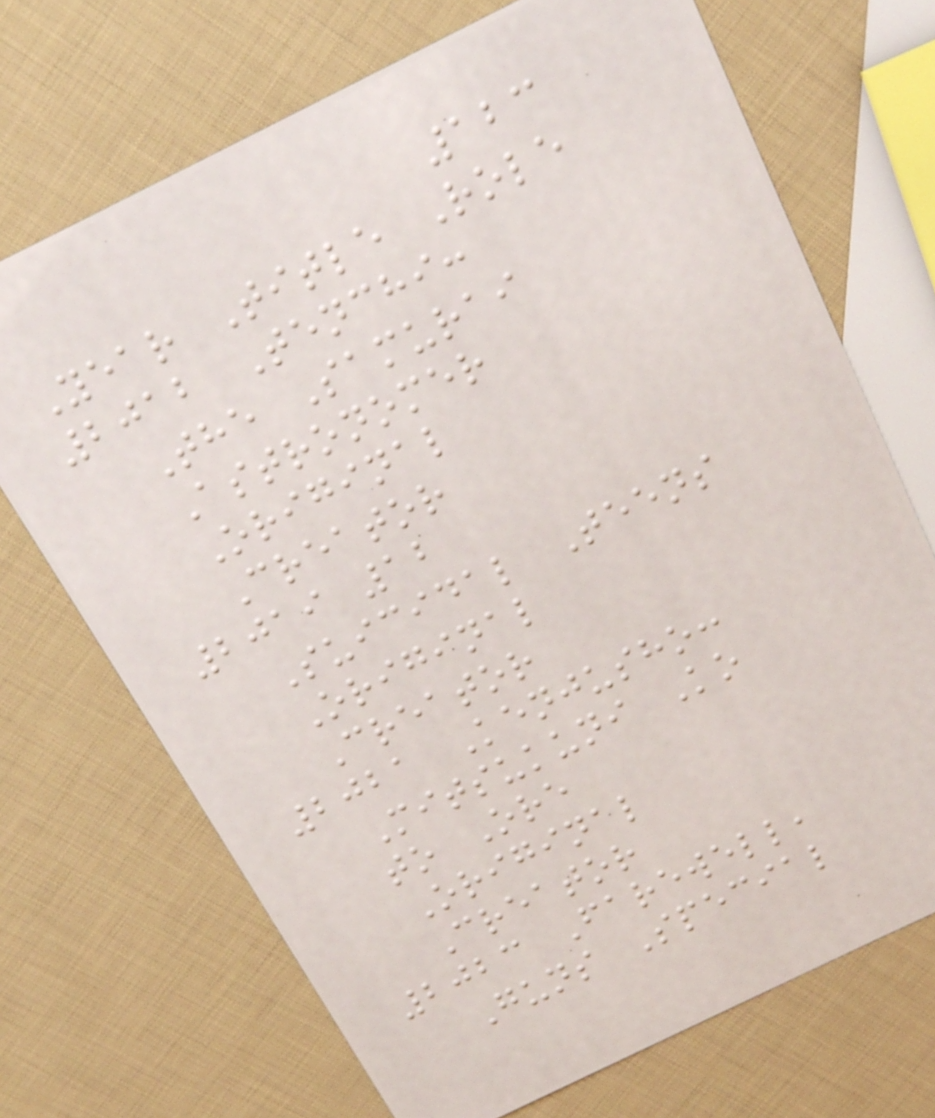123
Year Title Role
2012 Tenchi:
The Samurai
Astronomer
Original
Creator
2019 12
Suicidal Teens
Original
Creator
2021 Kenjusho:
Mitsukuni Ko
to Ore
Original
Creator
2023 Farewell,
Guns Special
